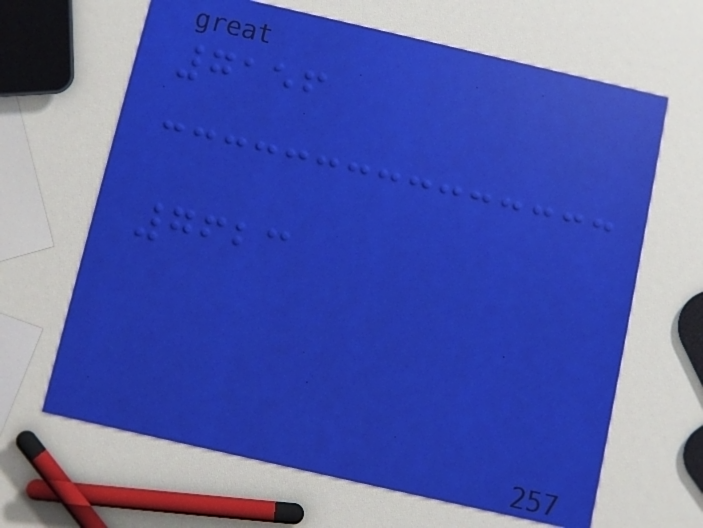7156
7623
